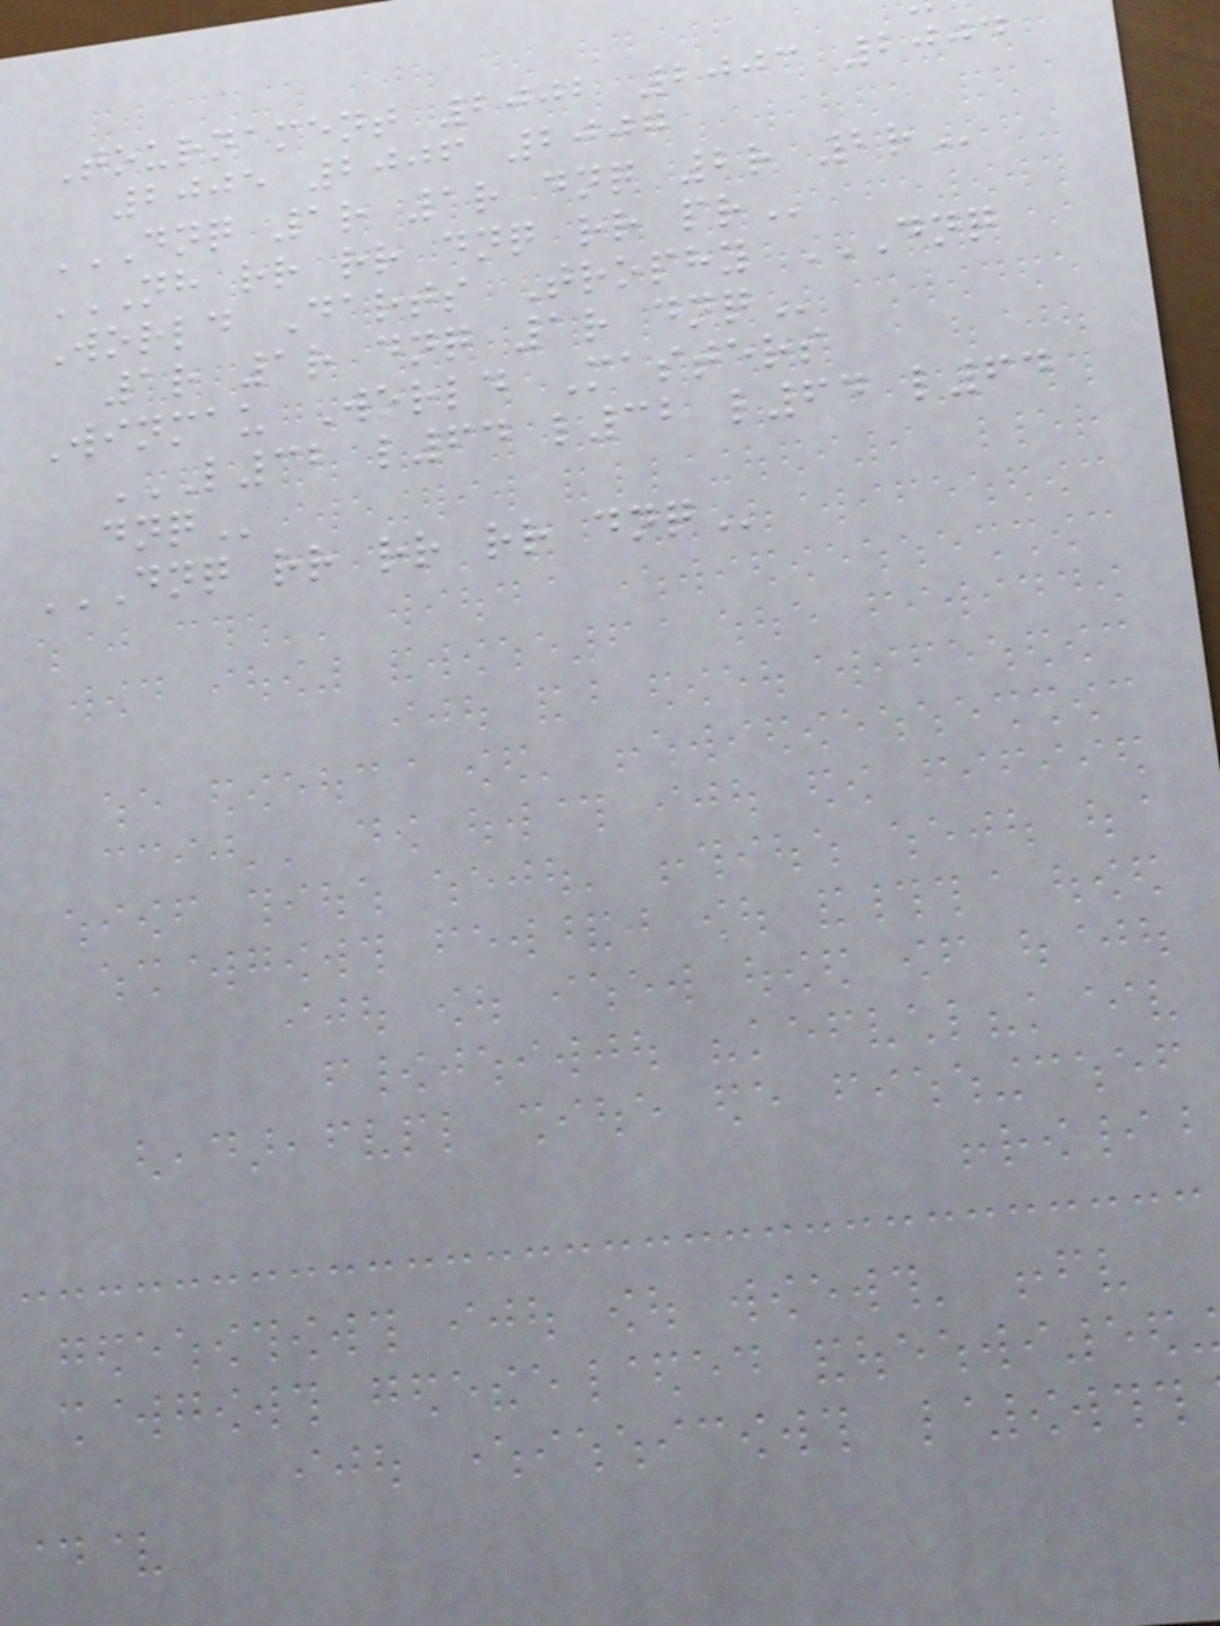Tournament 2002 2003 2004
2005 2006 2007
DNQ 1R 1R DNQ 2R 2R
NH RR RR DNQ RR PR
World Darts Trophy DNQ
1r 1r dnq 1r
Winmau World Masters
L32 L64 L32 L64 L64
DNQ RR RR RR DNQ
